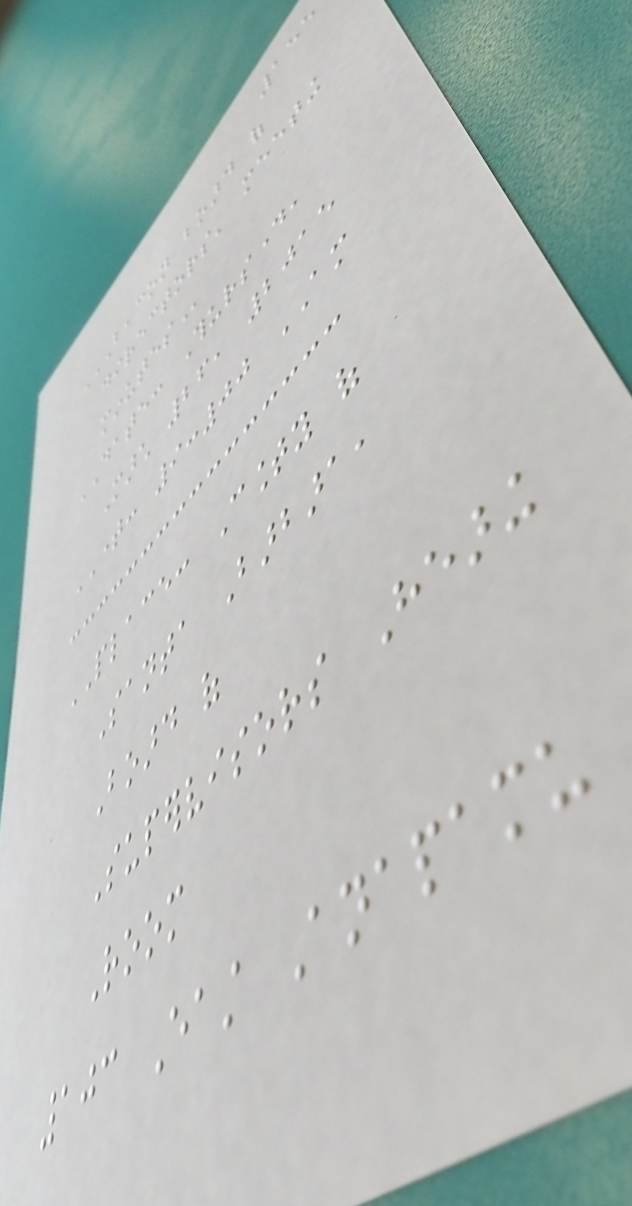155
BEACON BOARD OF
DIRECTORS' MEETING
MINUTES
DATE: Thursday,
March 26, 2015
TIME: 9:00 AM
PLACE: County of
Santa Barbara,
Board of
Supervisors Hearing
Room
103 East Anapamu
